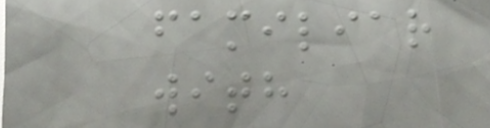familiar
with
